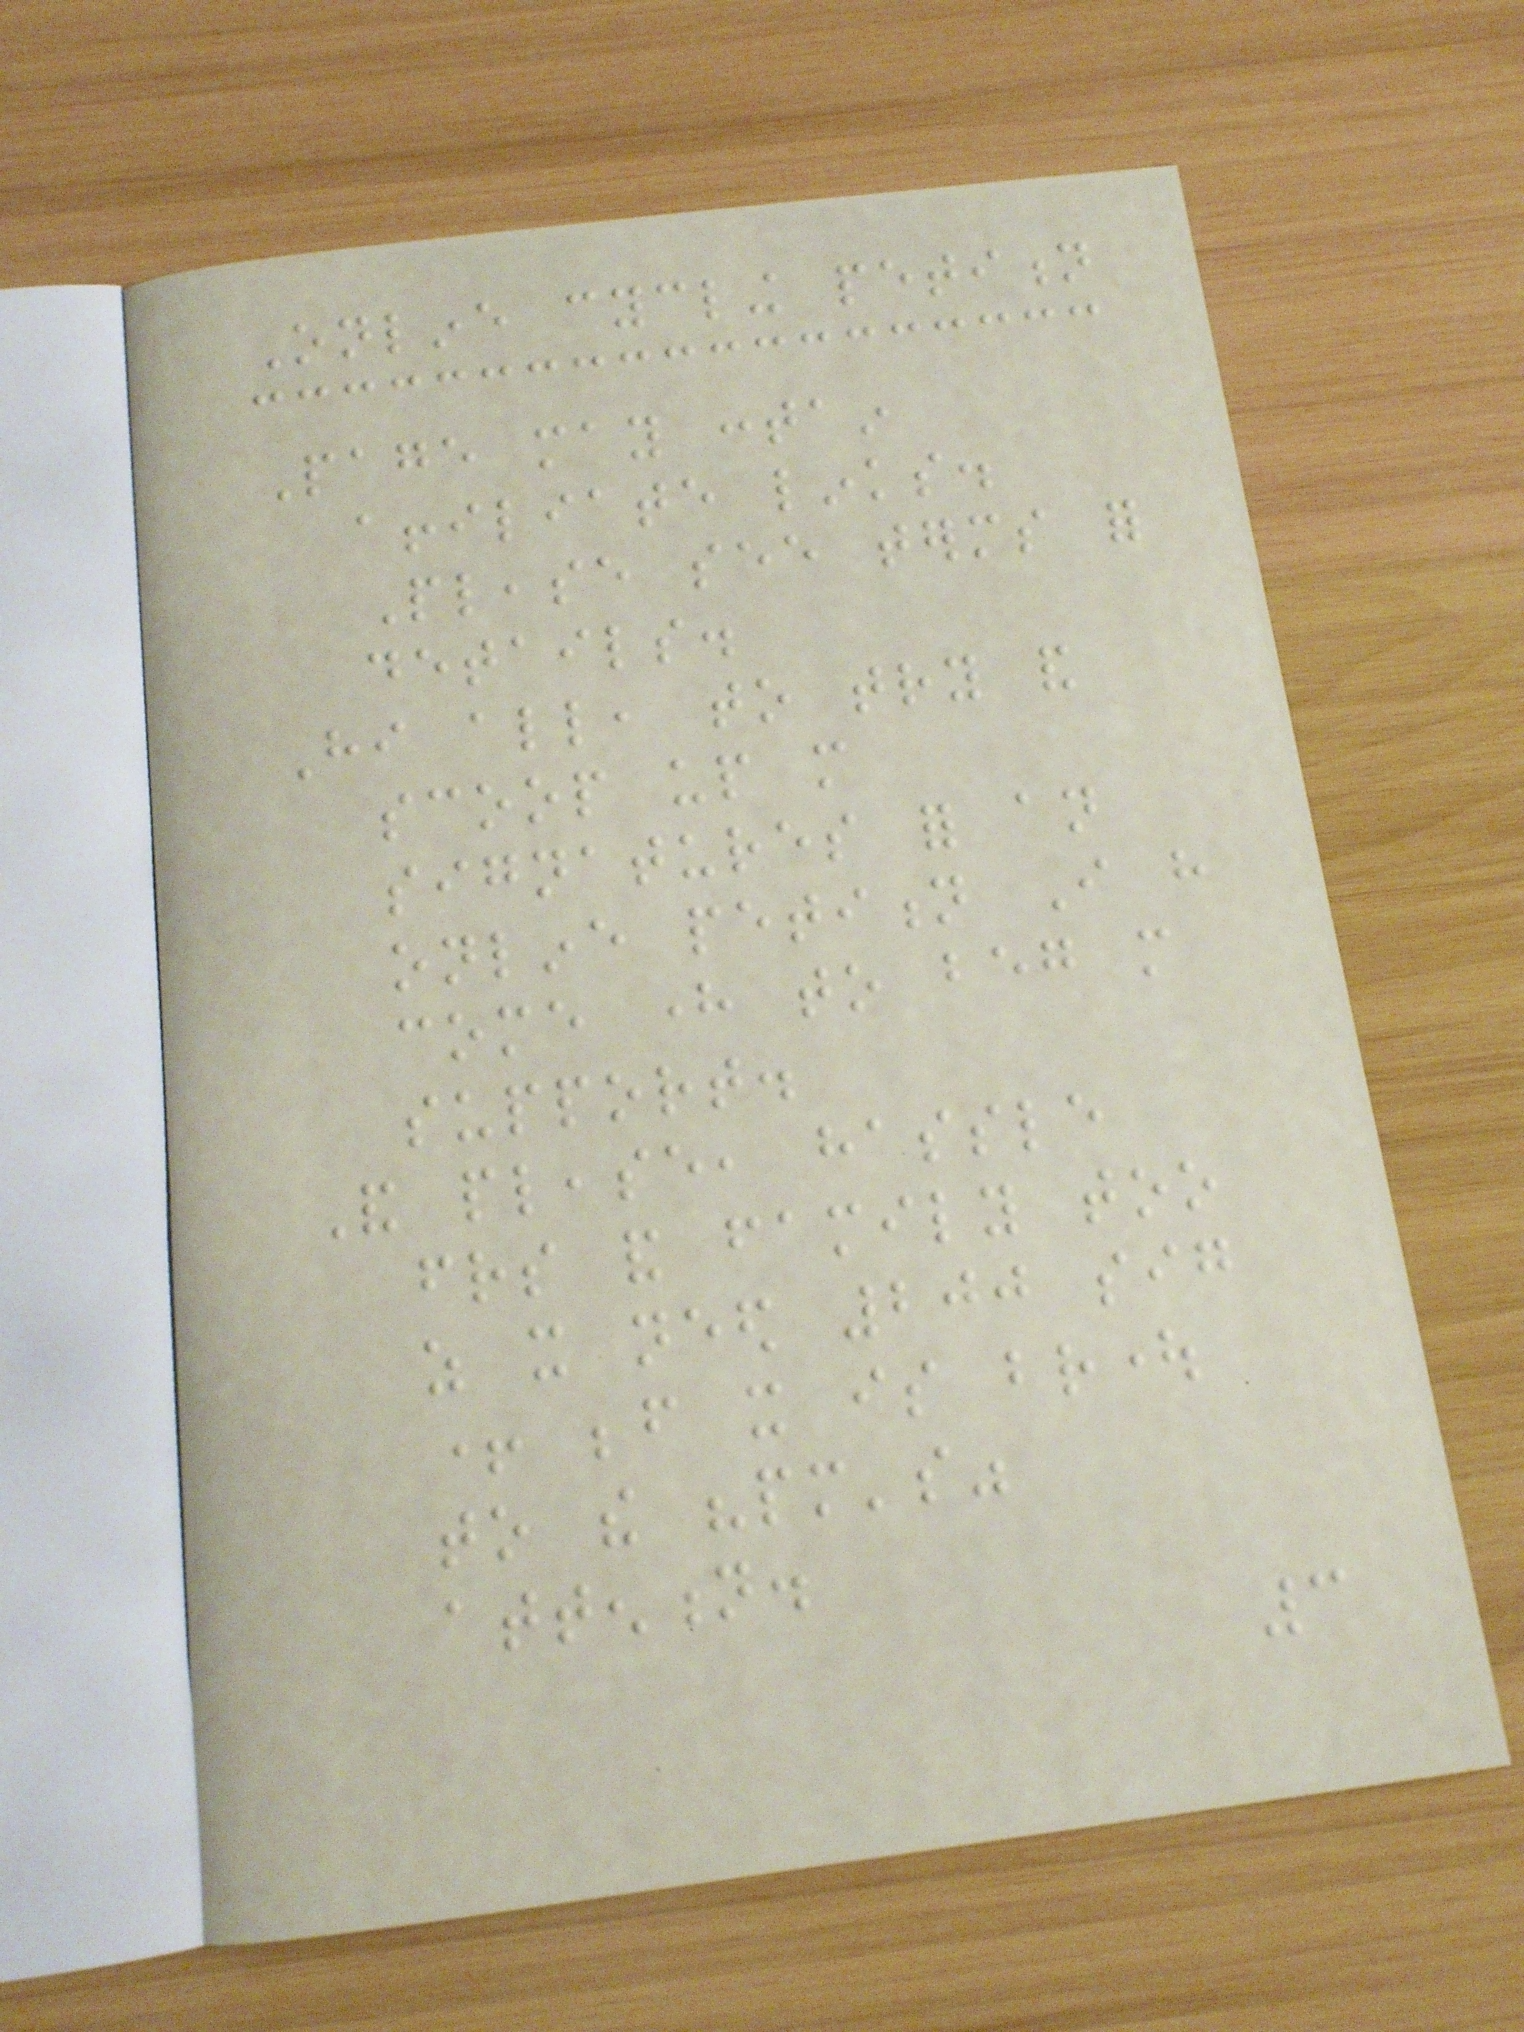Online cycling petition
Page may contain
affiliate links.
Please see terms for
details.
Hi all, to try and
scoop up more
signatures for an
online petition I have
come here to beg more
support.
And please, hassle
friends and family too
as it need 200 sig
+ before it is brought
to the "pm's"
attention.
3
